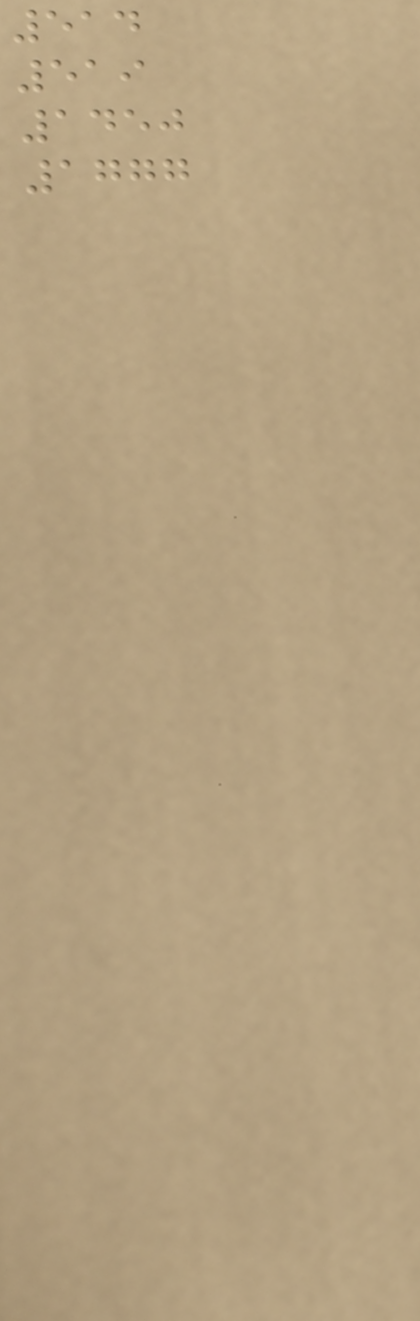514
519
1450
1777
